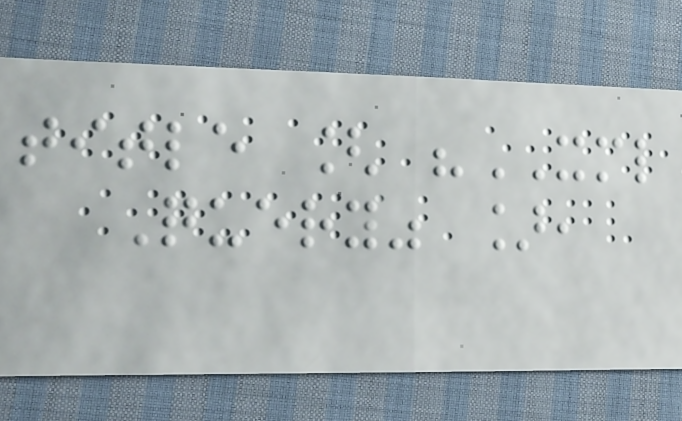title [ "XML
Query" ],
